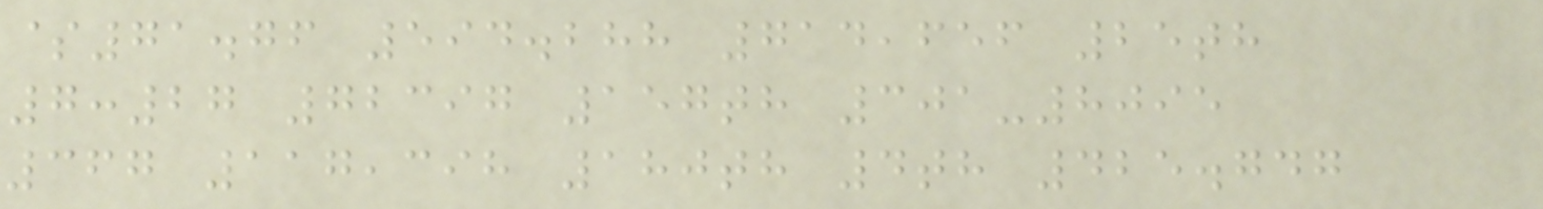$71.76 594.288 714,656 25th
7:27 72397 157th 301-8095
367 117,398 180th 4th 425.747
